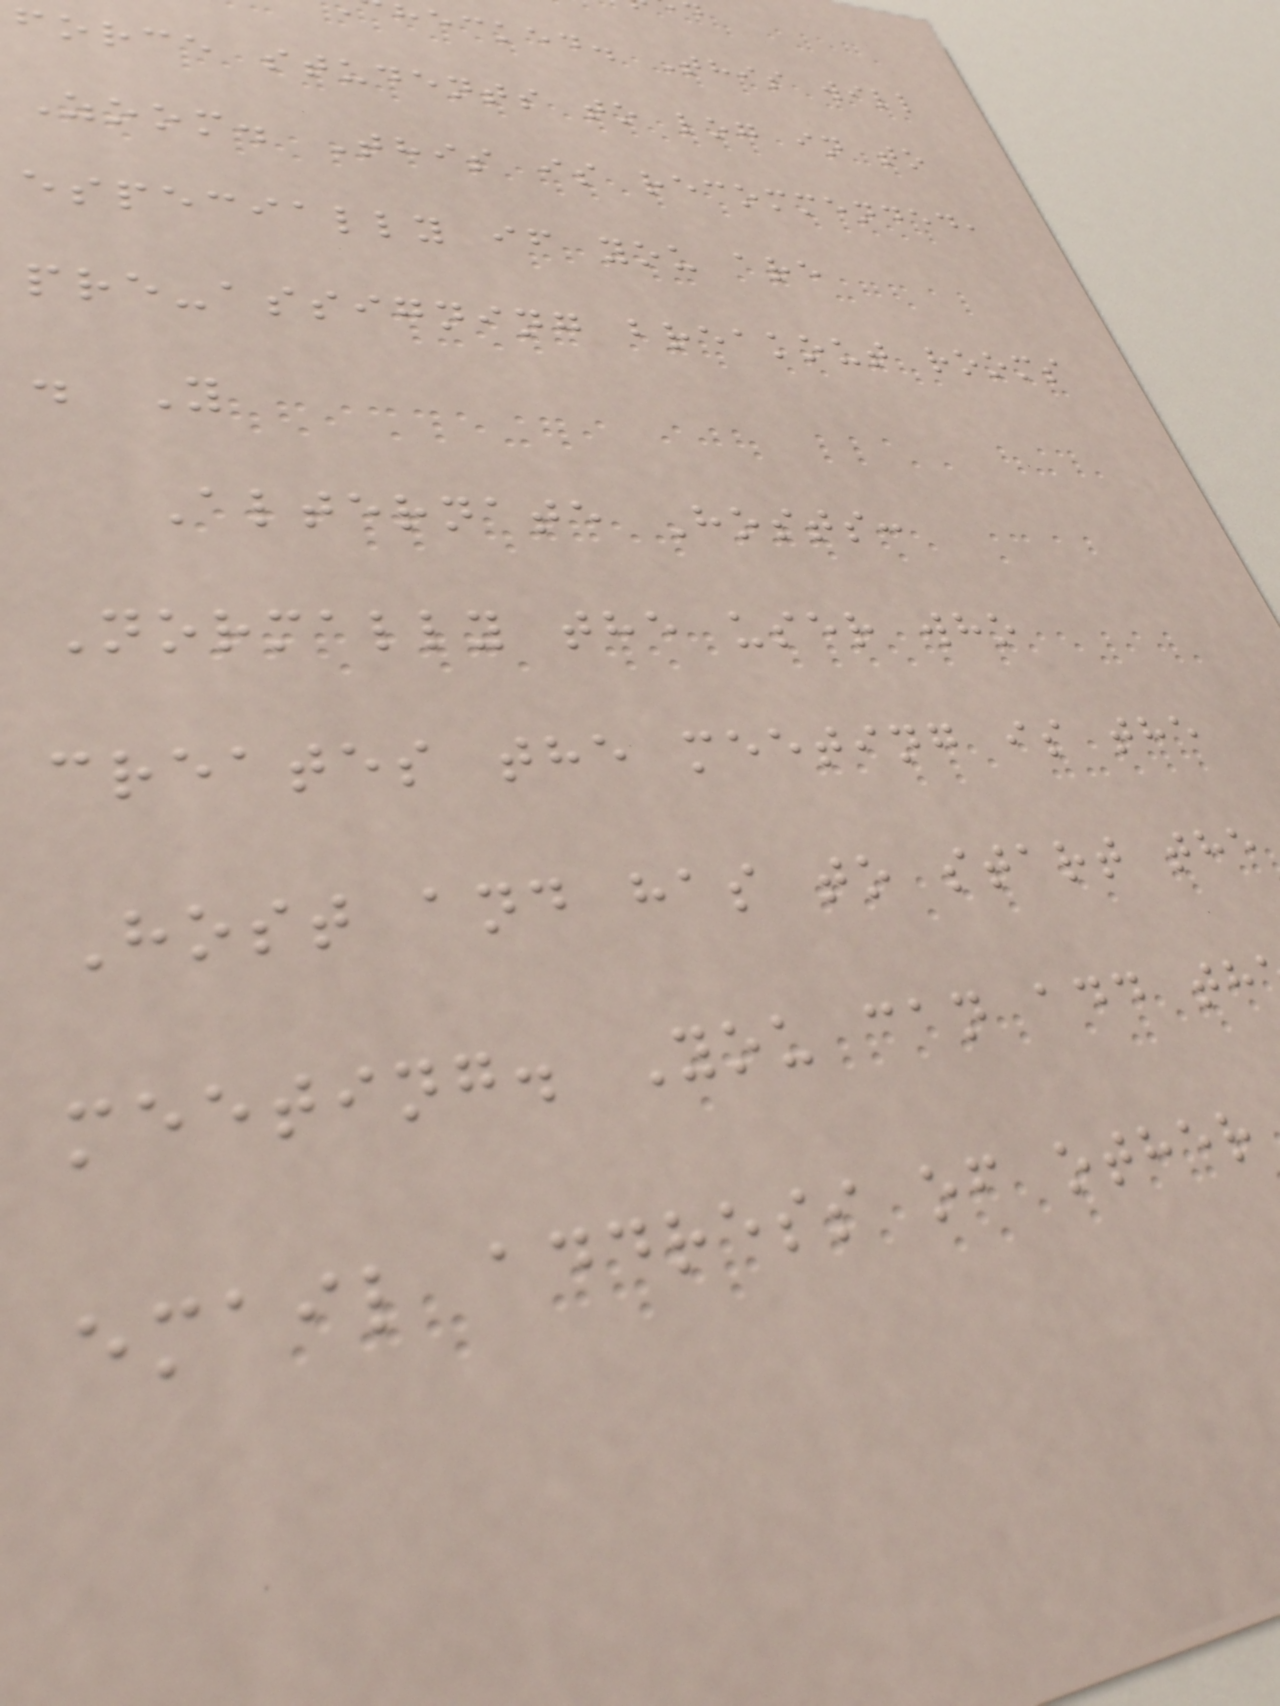hecked. This will
force students to log in to
Zoom. This is recommended,
especially if you are
pre-assigning breakout rooms
. Y
Alternate Hosts:
Normally the user who
creates the meeting is the
Host and has to start the
meeting. You can add th
email address of other
